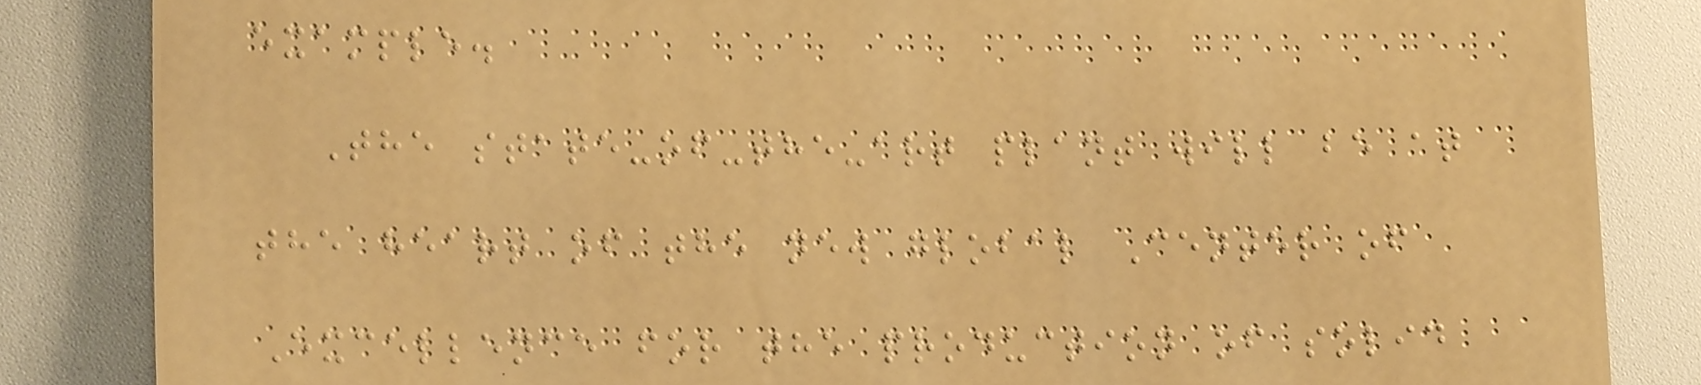example.
The state-of-the-art plant will be at
the heart of the new global Center of
Excellence for the production of solid
